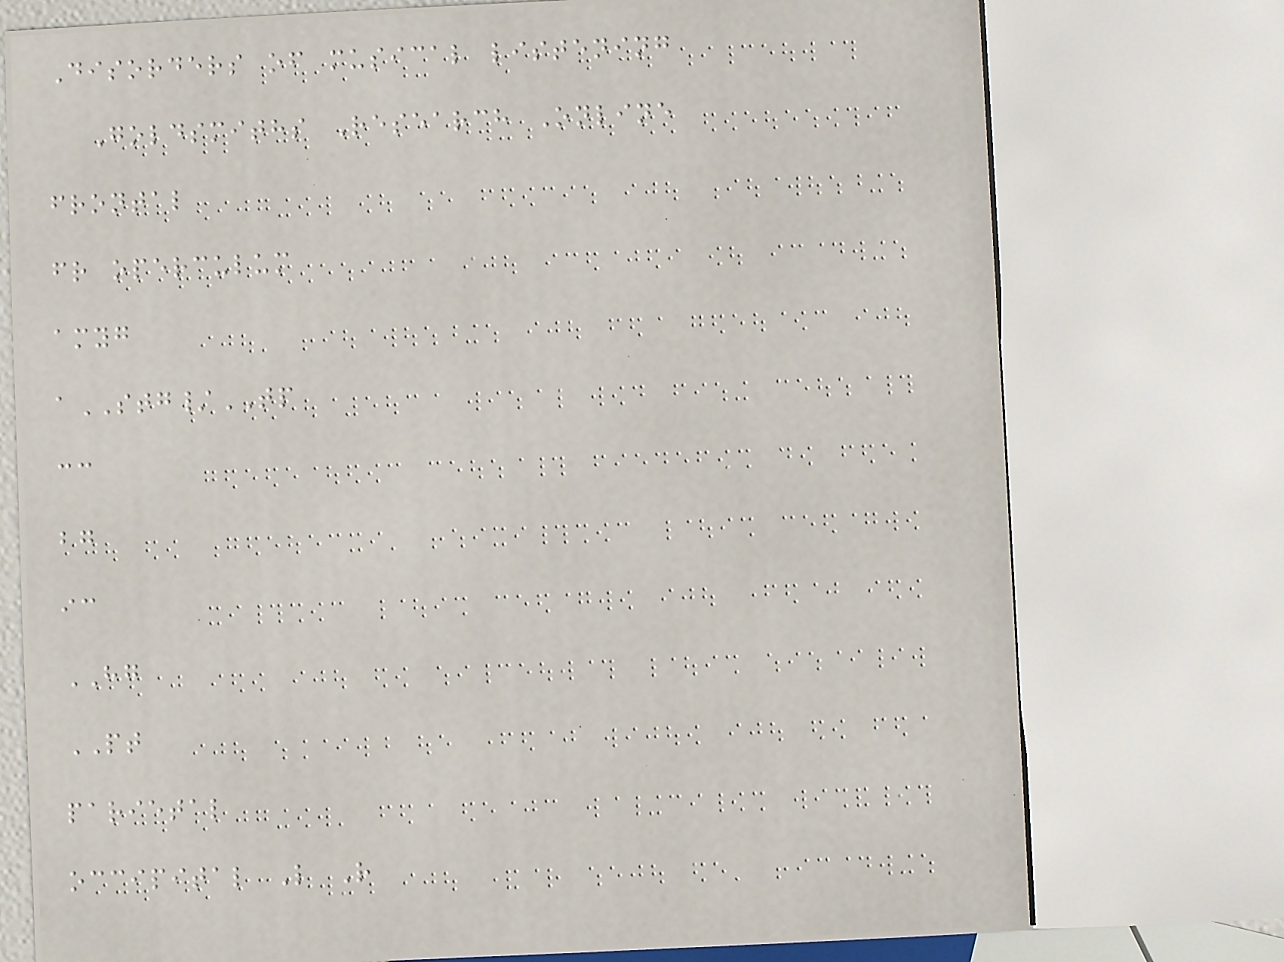Disorders of musical listening
Goldsmiths Research Online
frontal
fr operculum
amyg
aSTG/TP
cc
bg
ic
HG
PT
parietal
occipital L R
